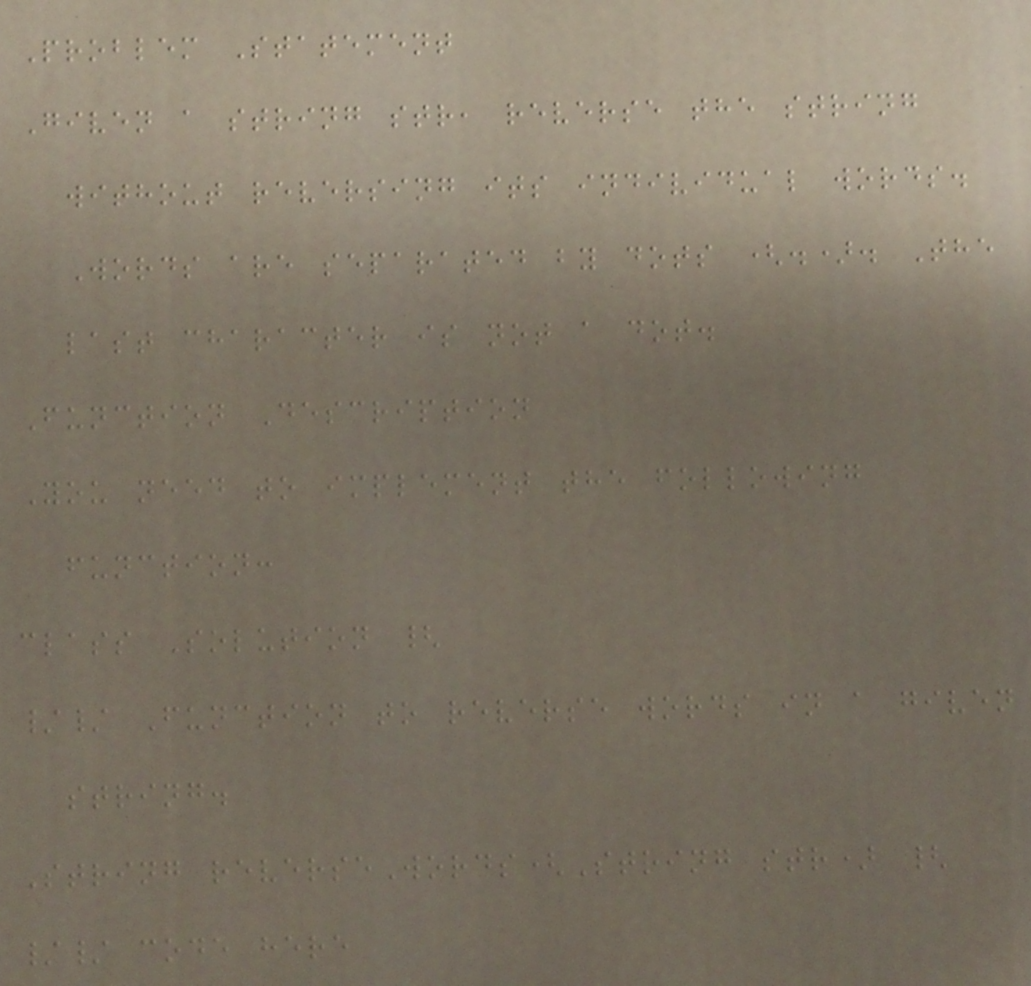Problem Statement
Given a string str, reverse the string
without reversing its individual words.
Words are separated by dots (.). The
last character is not a dot.
Function Description
You need to implement the following
function:
class Solution {
// Function to reverse words in a given
string.
String reverseWords(String str) {
// code here
